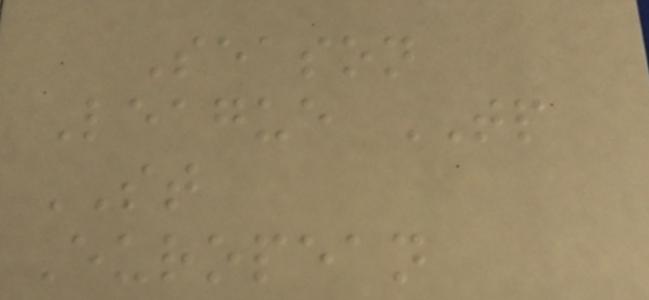Season
League TP
ST
European
